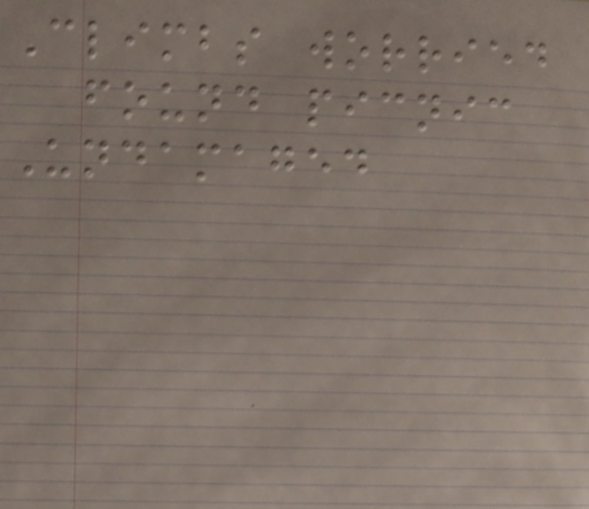Climbs worried
found picnic
Undamaged
